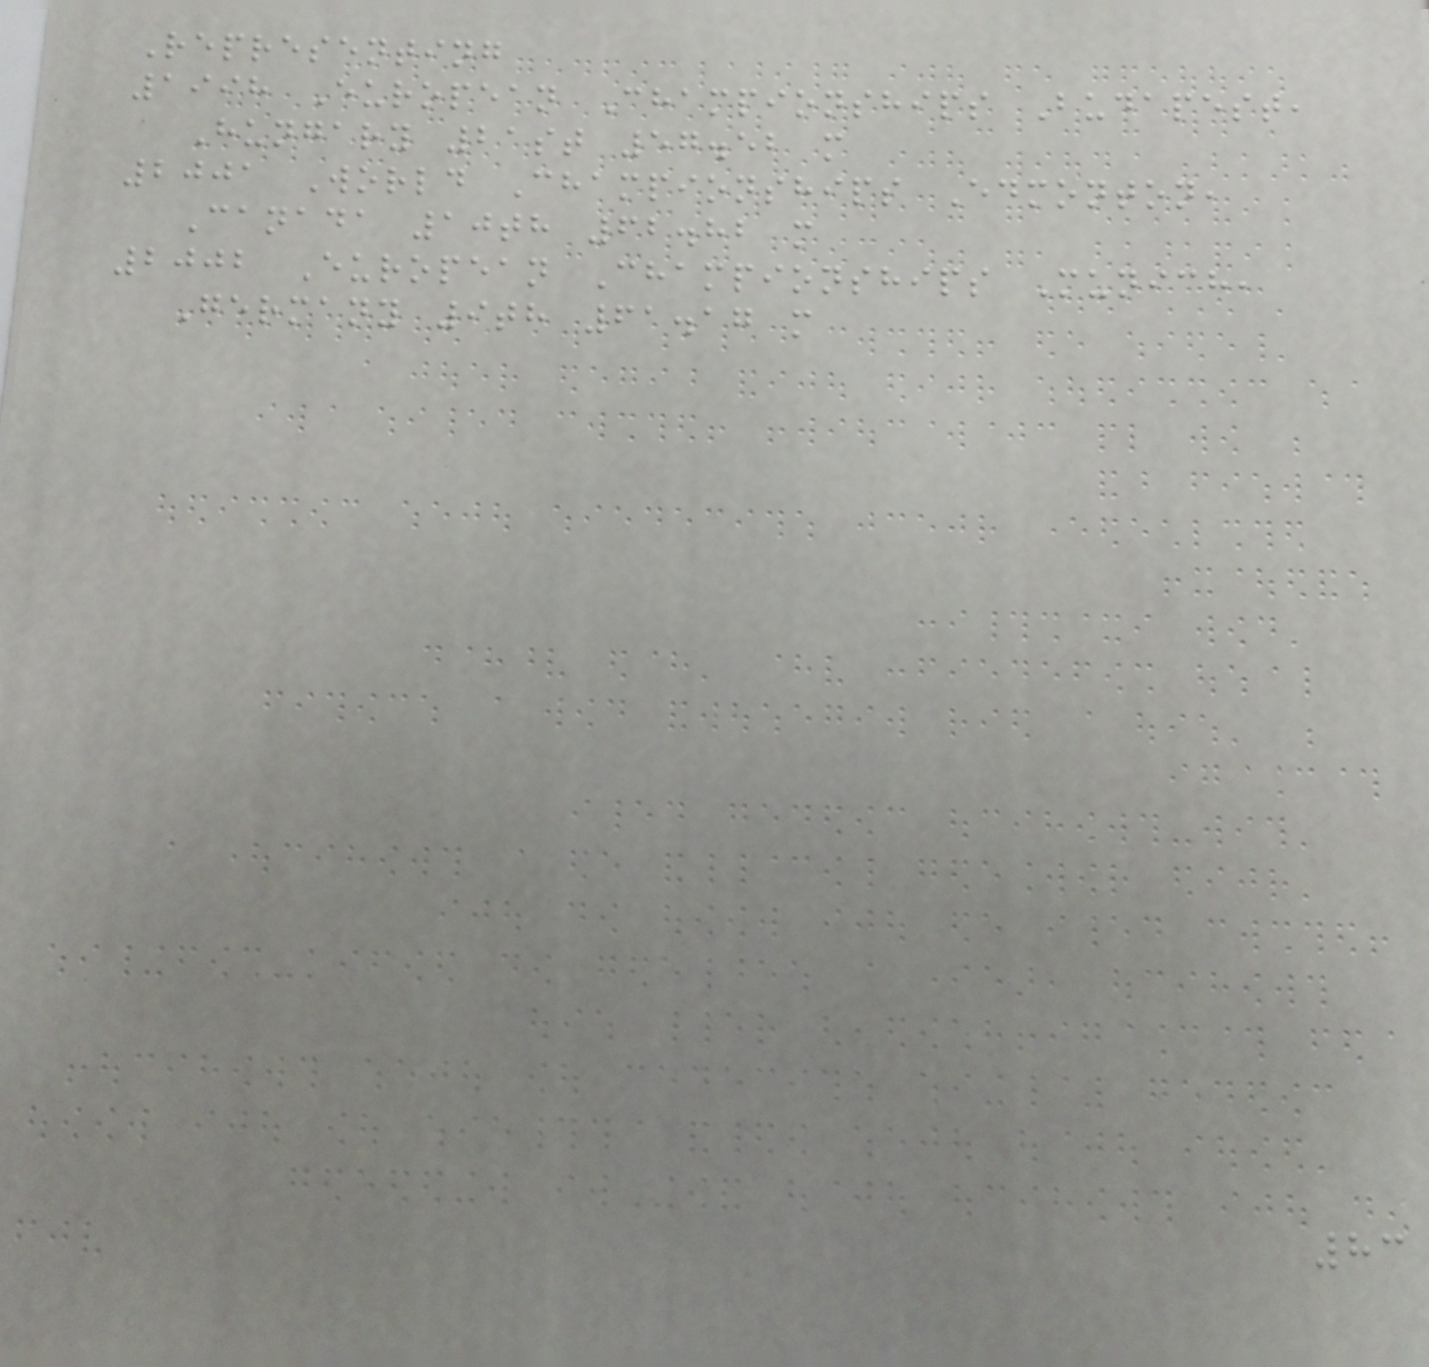Representing
1998 European Championships Budapest,
Hungary 21st 57.52 m
2001 World Championships Edmonton,
Canada 10th 62.82 m
2002 European Championships Munich,
Germany 9th 61.17 m
83
